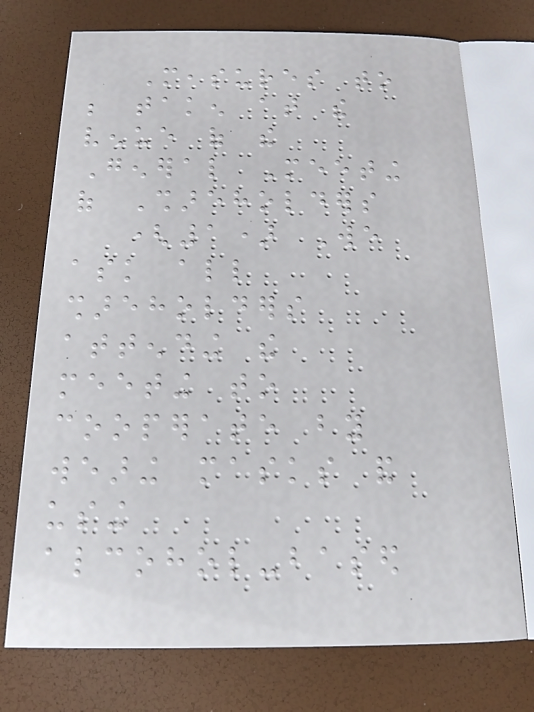Measures to
be taken at the
venue of the
General Meeting
of Shareholders
(1) We
ask all
shareholders
attending the
meeting to
cooperate by
wearing masks and
using
alcohol-based
